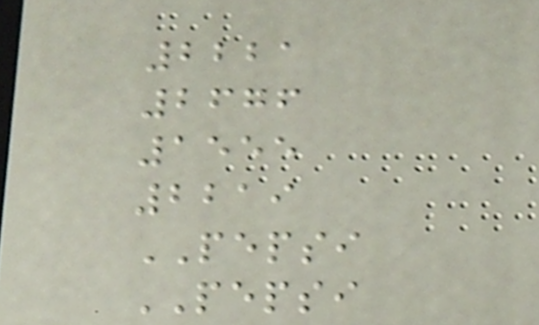2221
2676
1555
2219
PEPSI
PEPSI
